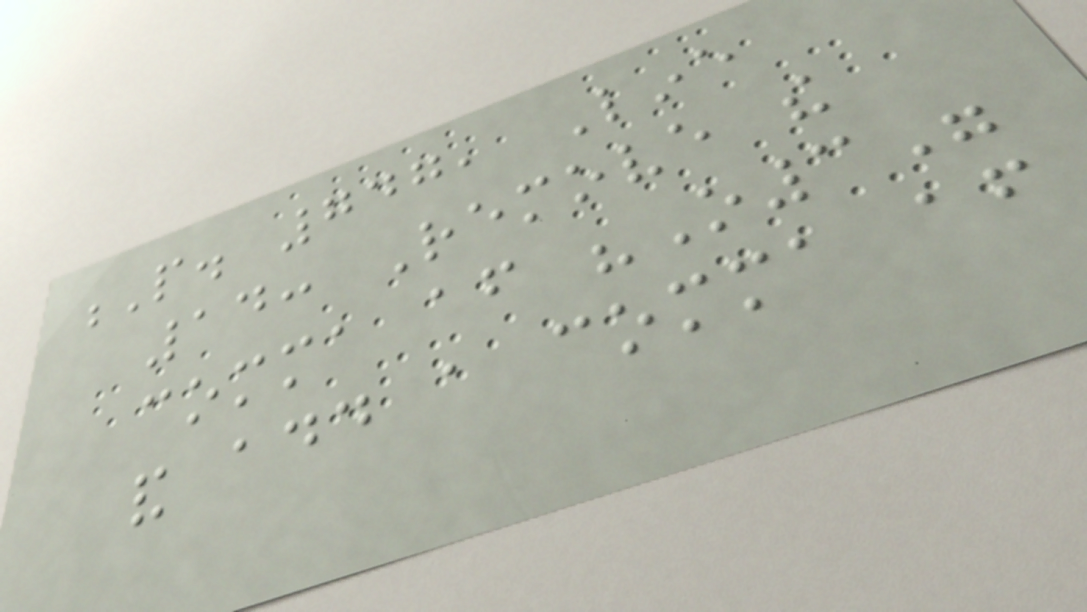P. 747, Line
14: Remove the
comma after "O3"
and add a comma after
